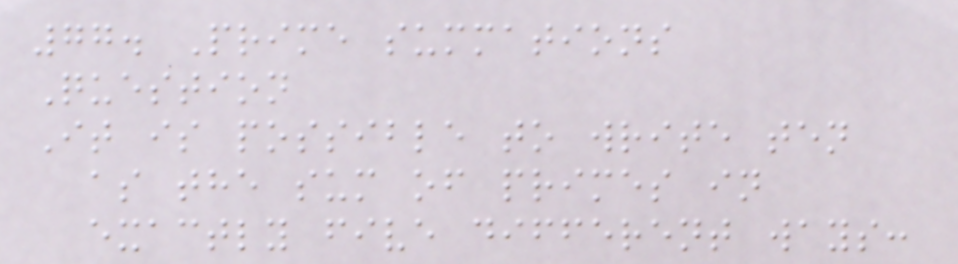77. Prime summations
Question
It is possible to write ten
as the sum of primes in
exactly five different ways:
